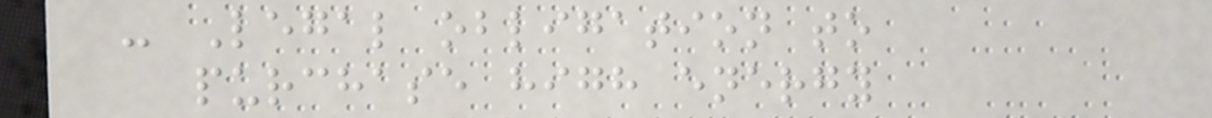- Legal obligation to
purchase high energy
